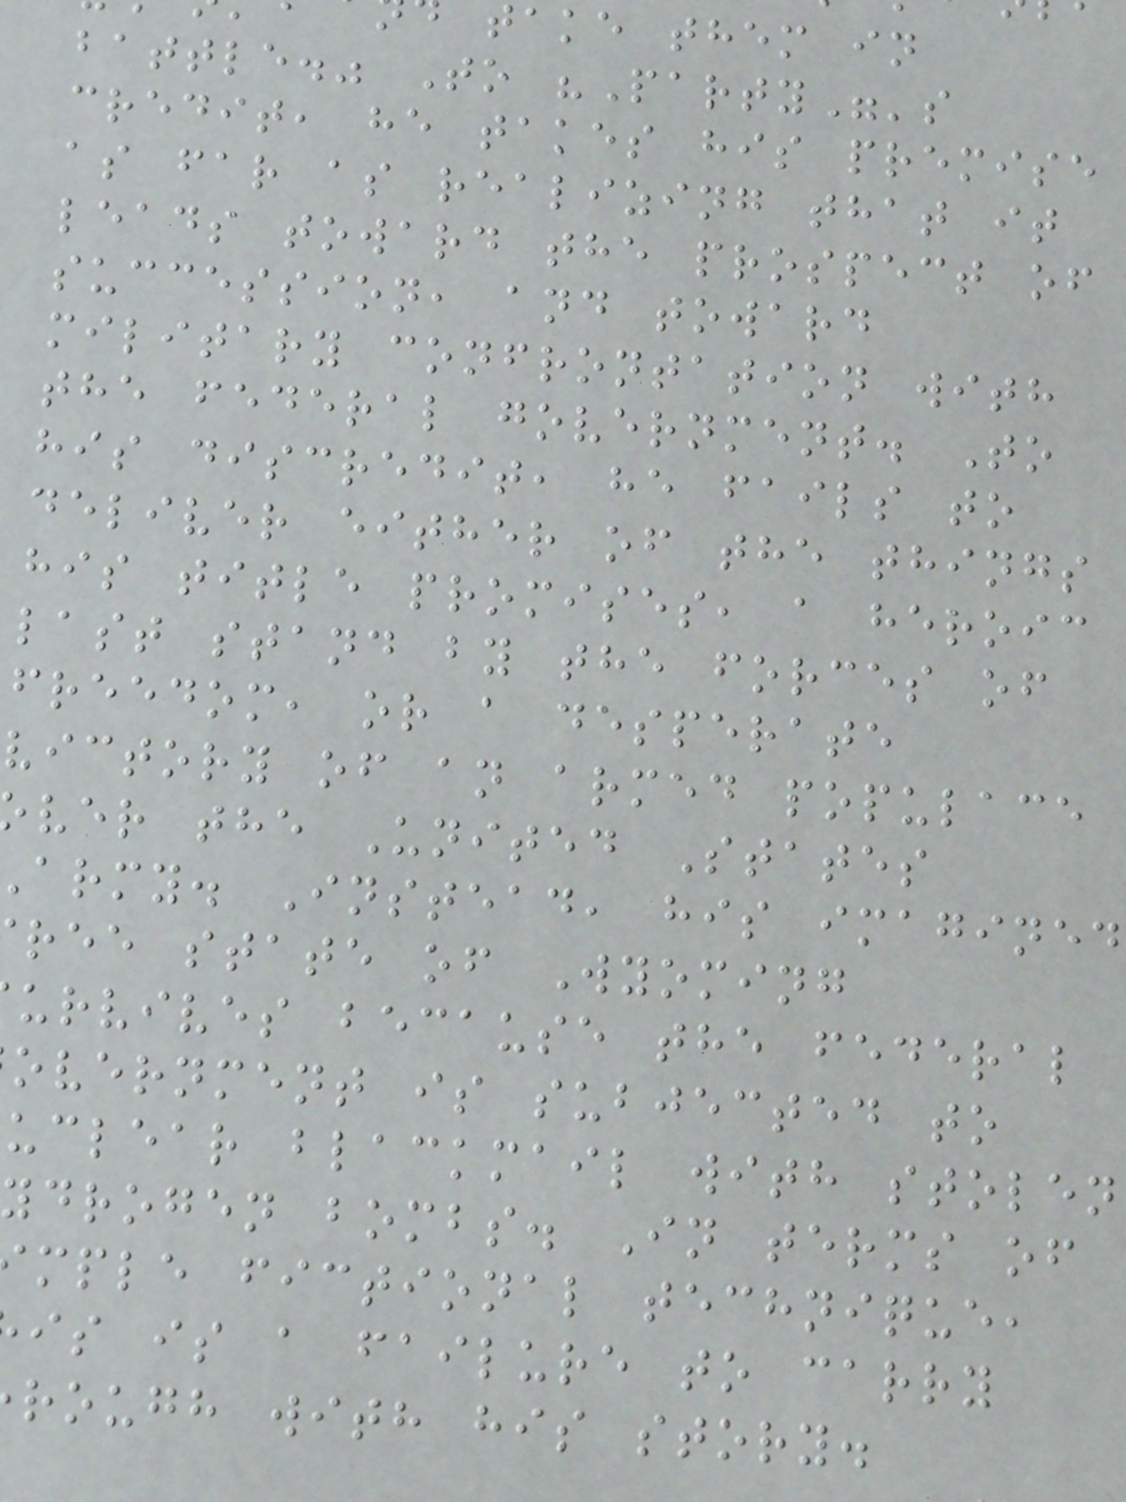take them in
battle." To "Party"'s
credit, he takes his premise
as far as realizing that it
leads toward the prospect of
succession, and toward
military confrontation with
the federal government. To
his discredit, he fails to
deliver either of the things
his title promises, a heroic
last stand by the forces of
freedom, or a desperate
victory of an armed populace
ver the United States
army. Instead, his imagined
ree state of Wyoming
urvives because the federal
overnment is subjected to
uclear blackmail with stolen
ydrogen bombs. In terms of
mple fictional technique,
is is a failure to carry
rough with his story.
